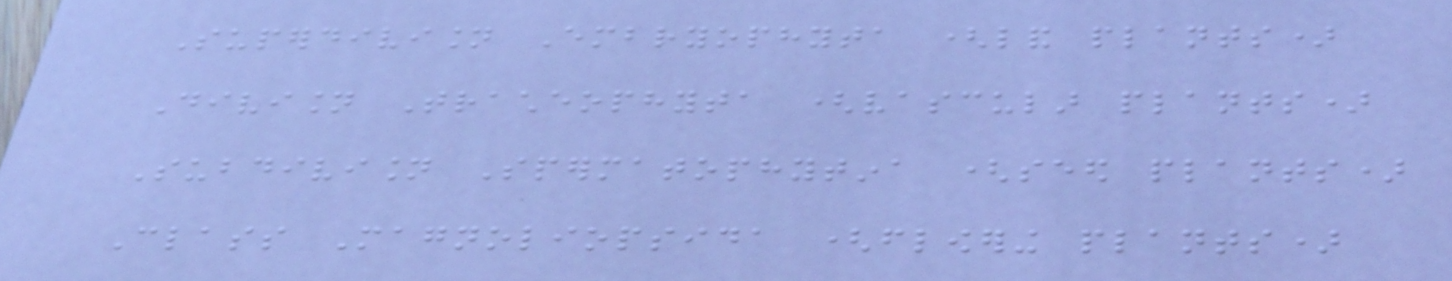Superdivision Embryophyta (land plants)
Division Tracheophyta (vascular plants)
Subdivision Spermatophytina (seed plants)
Class Magnoliopsida (flowering plants)
